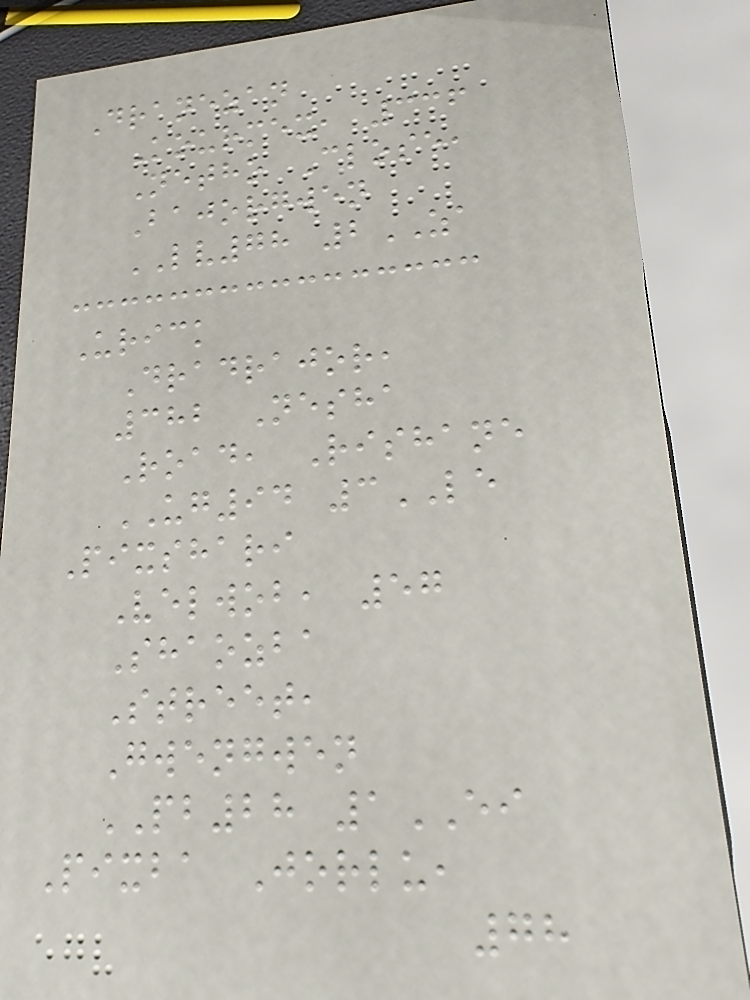Dranezan
Kourmex, 336
Netho Close,
Bajorgwen
LV78 2ZA
Urick
Dradrajor,
382 Nesha
Road, Rishane
UG94 3LE
Pixshari
Velwob, 57
Shaozba
Street,
Gwengwen
PB28 1EI
Pixba Jorlu,
78
